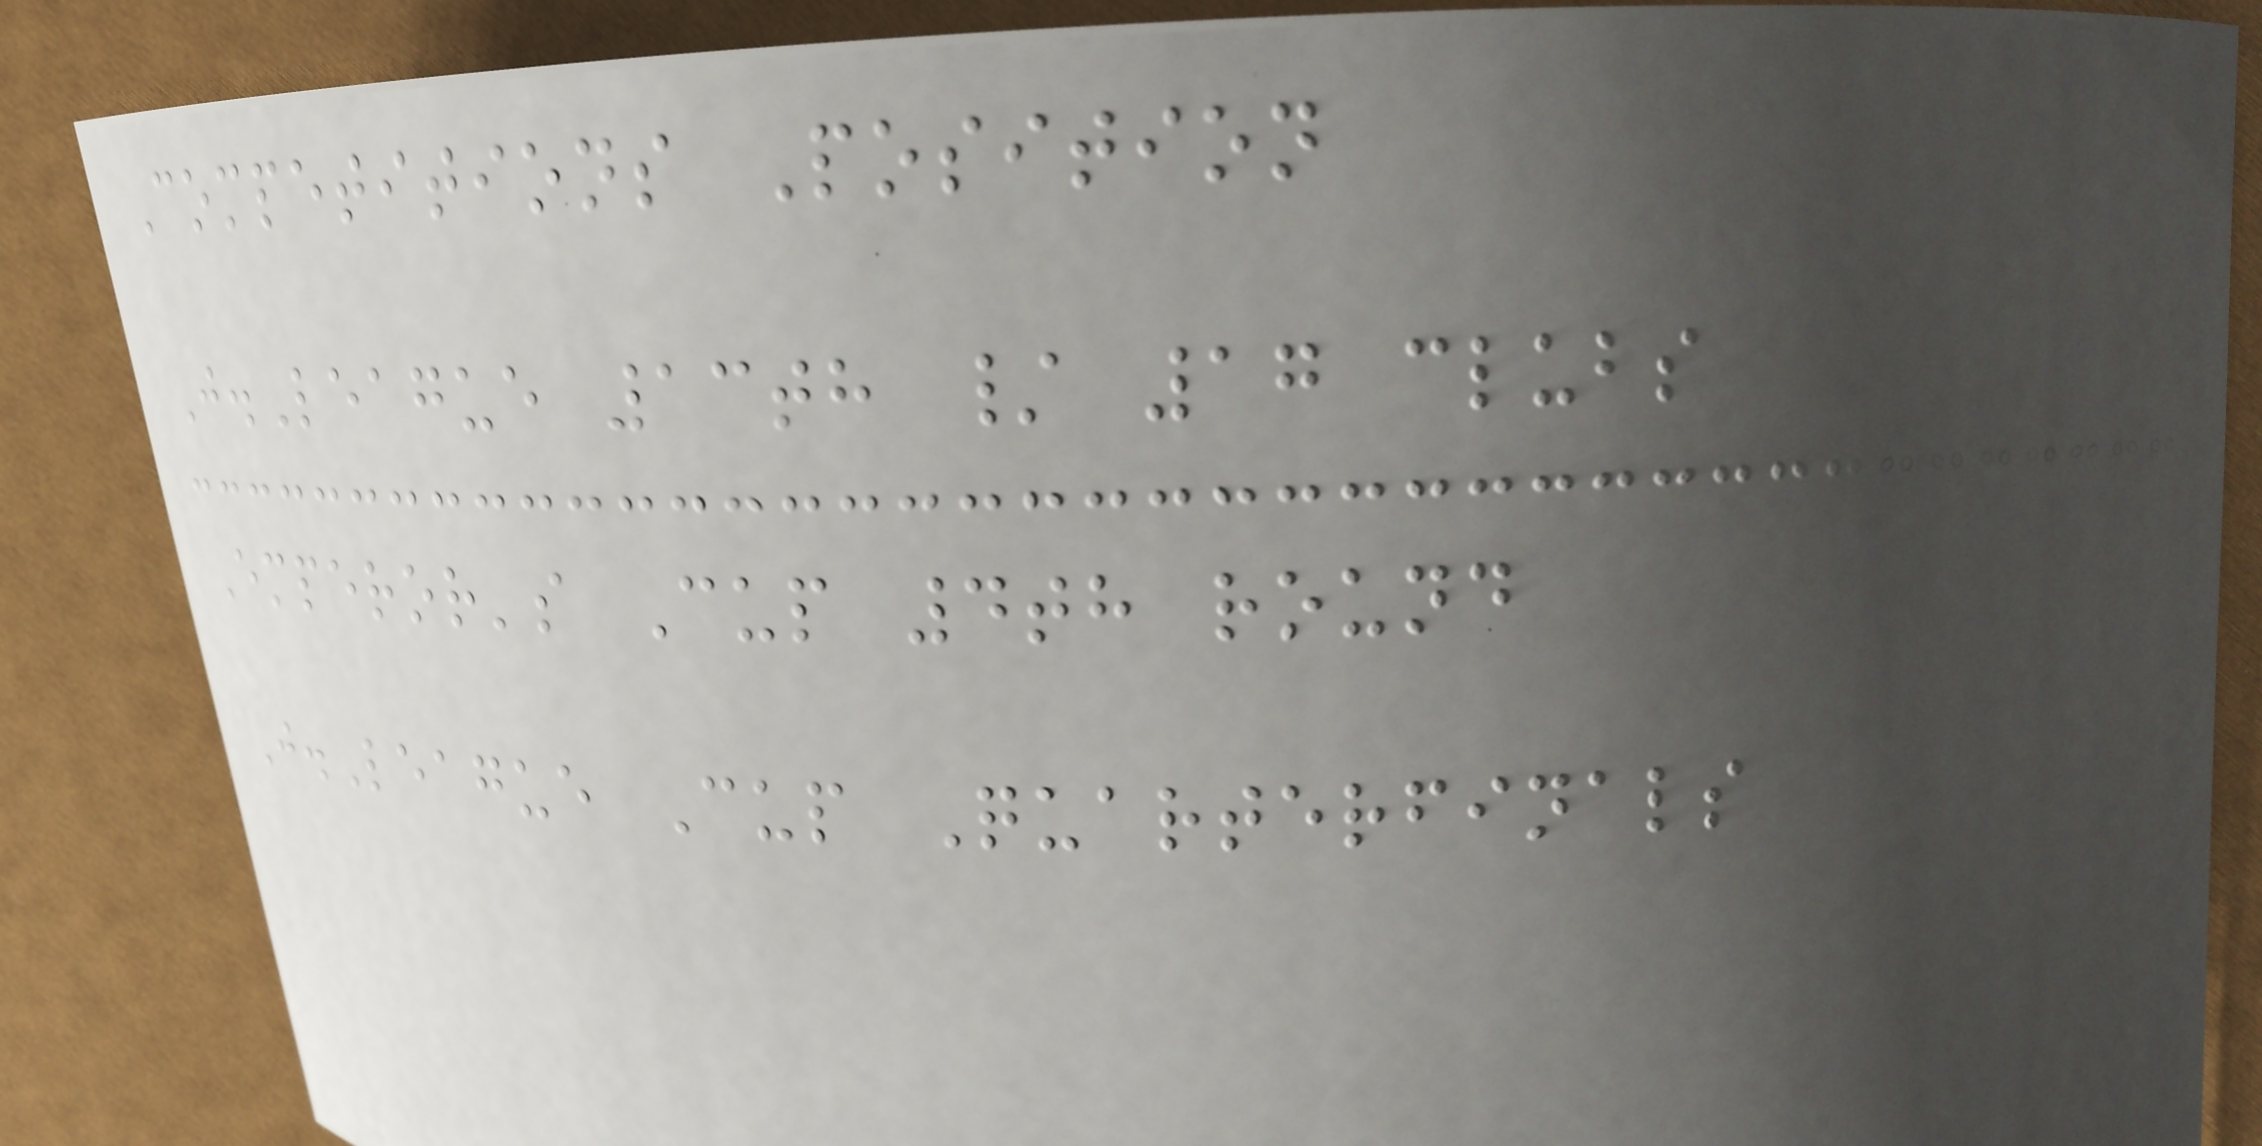Competitions Position
J.League 13th / 17 clubs
Emperor's Cup 4th round
J.League Cup Quarterfinals
